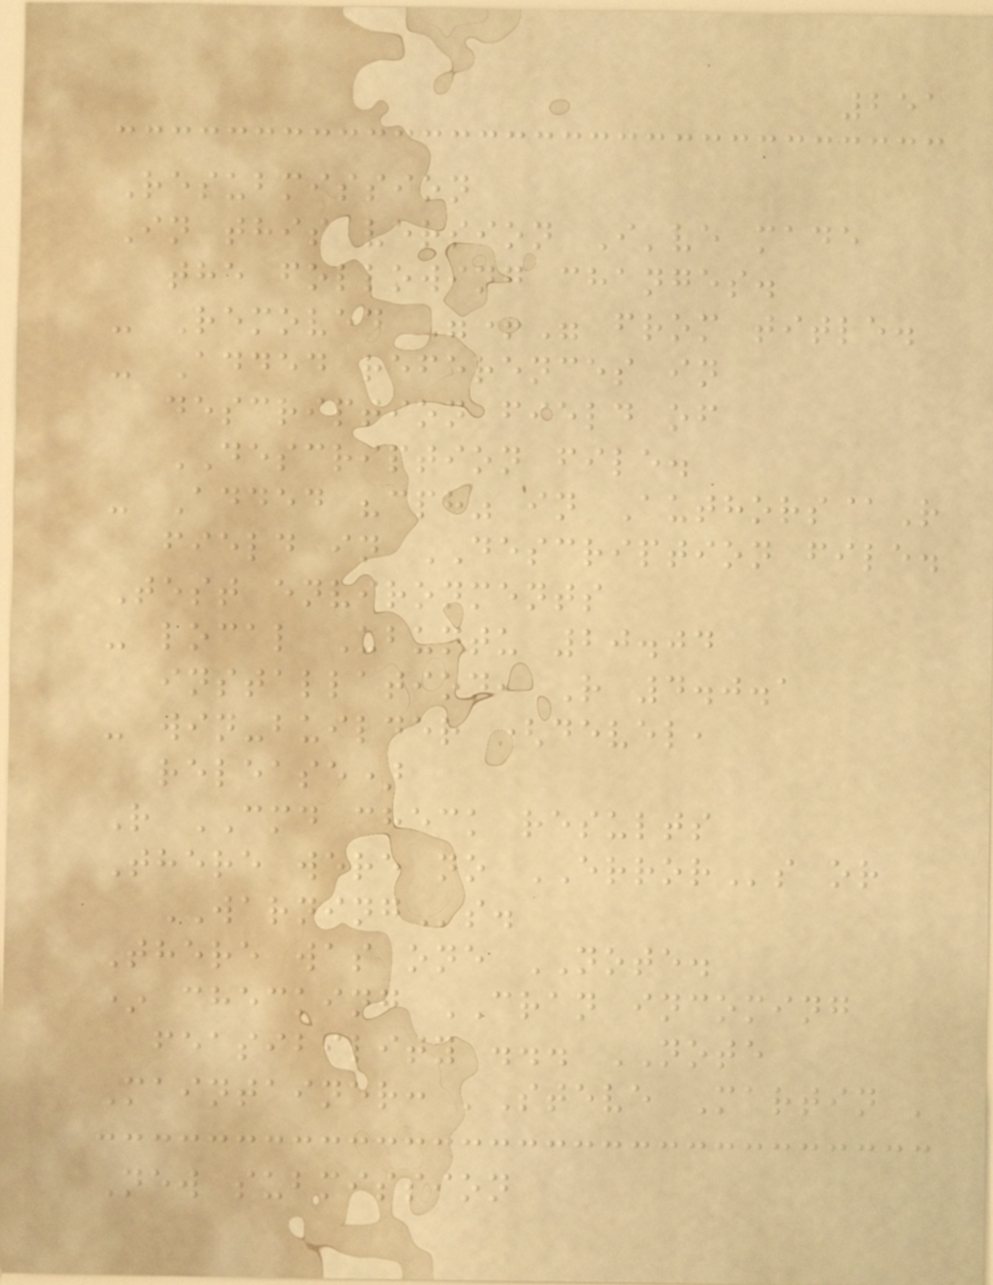251
Resubmission
In this version I've made
the following changes.
- Removed "+" from title.
- Added references in
description field of
DESCRIPTION file.
- Added "cph" in Authors@R
field in DESCRIPTION file.
Test environments
- local Ubuntu 20.04
installation, R 4.0.1
- win-builder (devel,
release)
R CMD check results
There were no ERRORs or
WARNINGs.
There was one NOTE.
* checking CRAN incoming
feasibility ... NOTE
Maintainer: 'Steve Martin '
New submission
